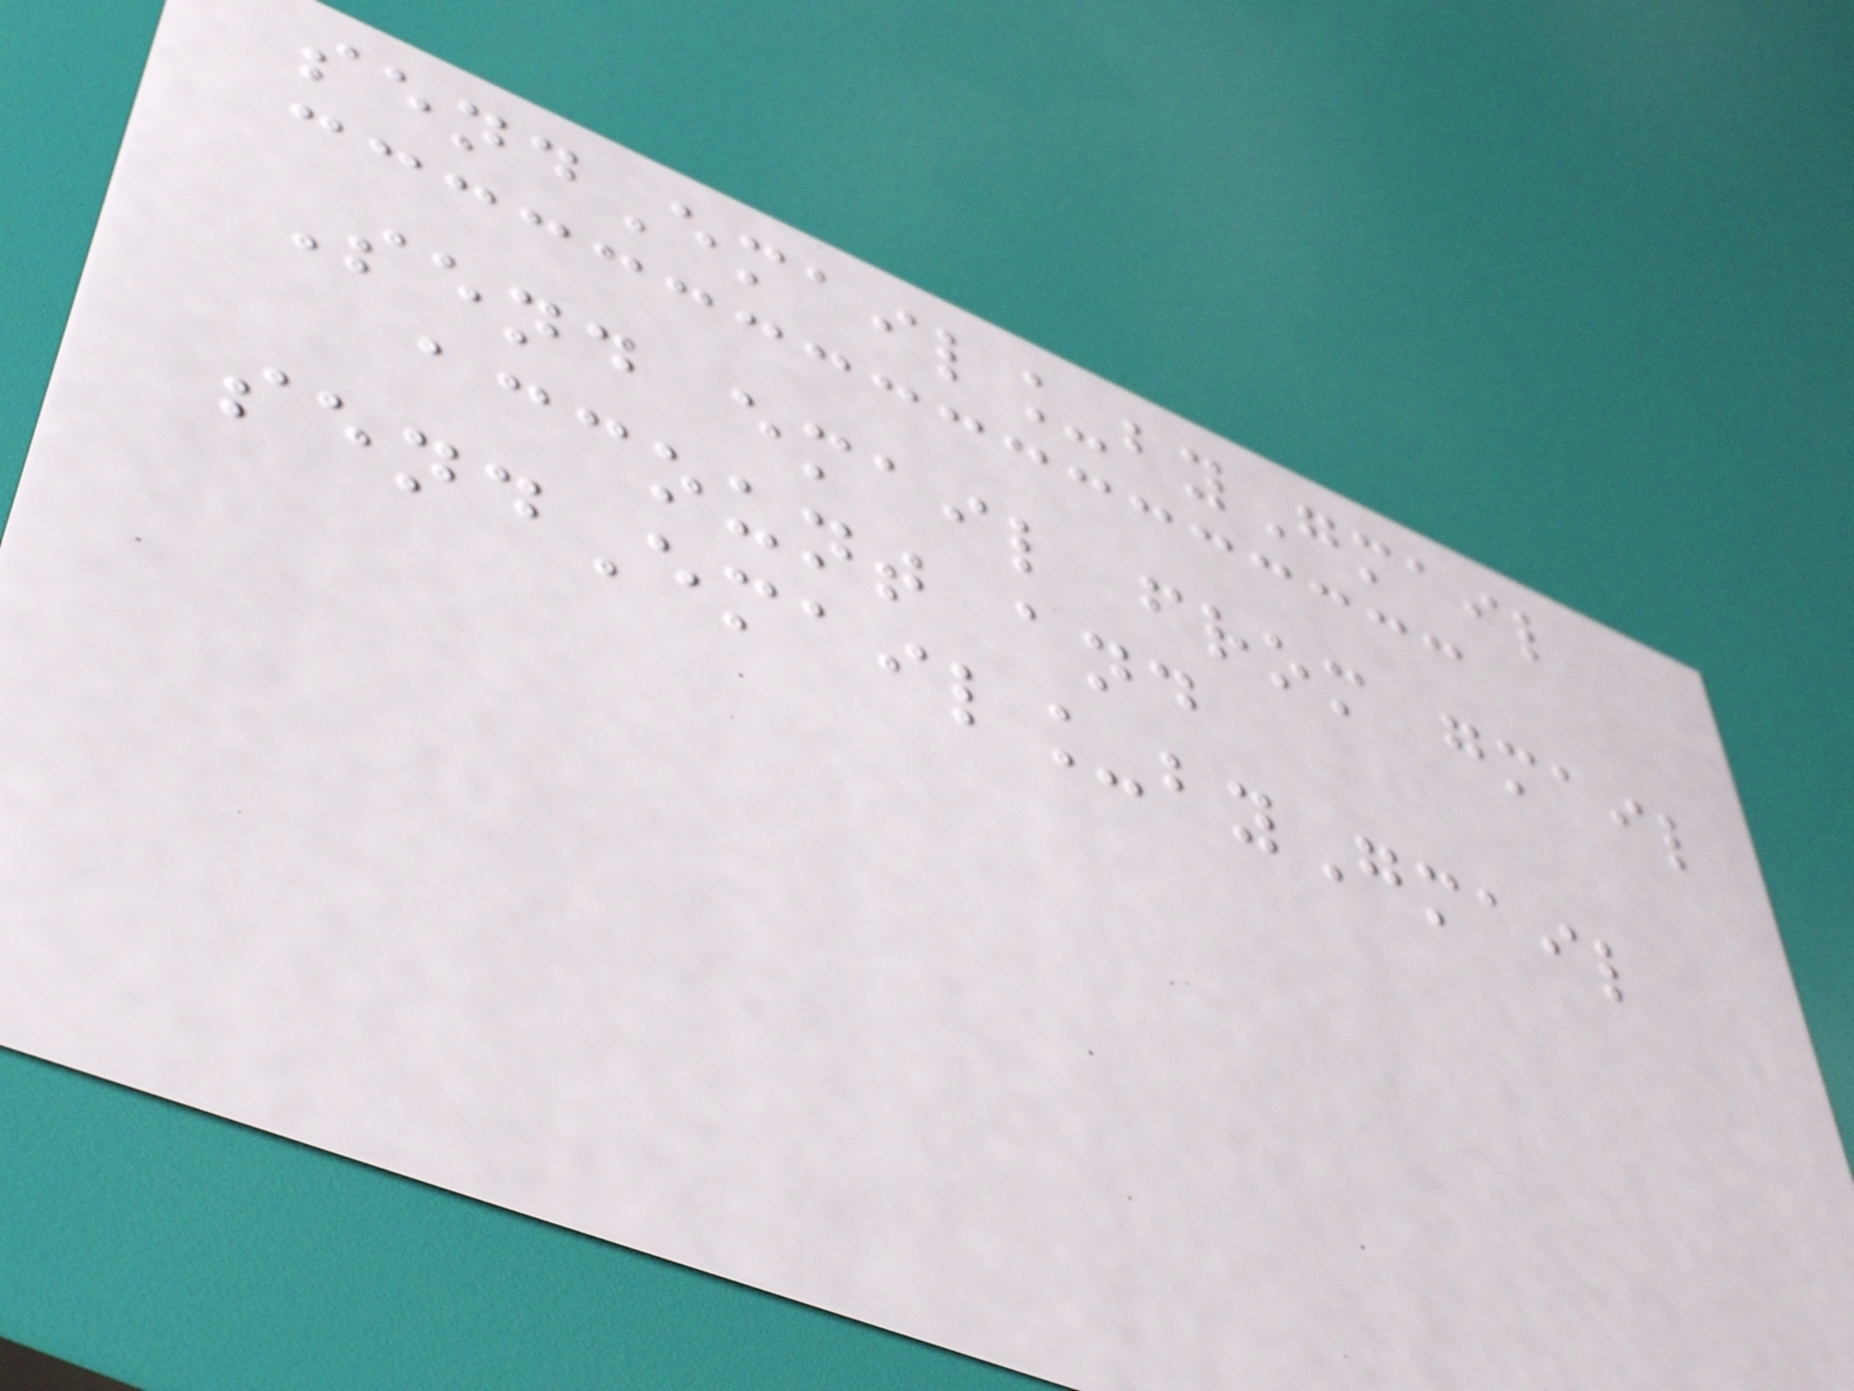sendEmail_byGmail
Send email from gmail
account and
sendEmail_byGmail
